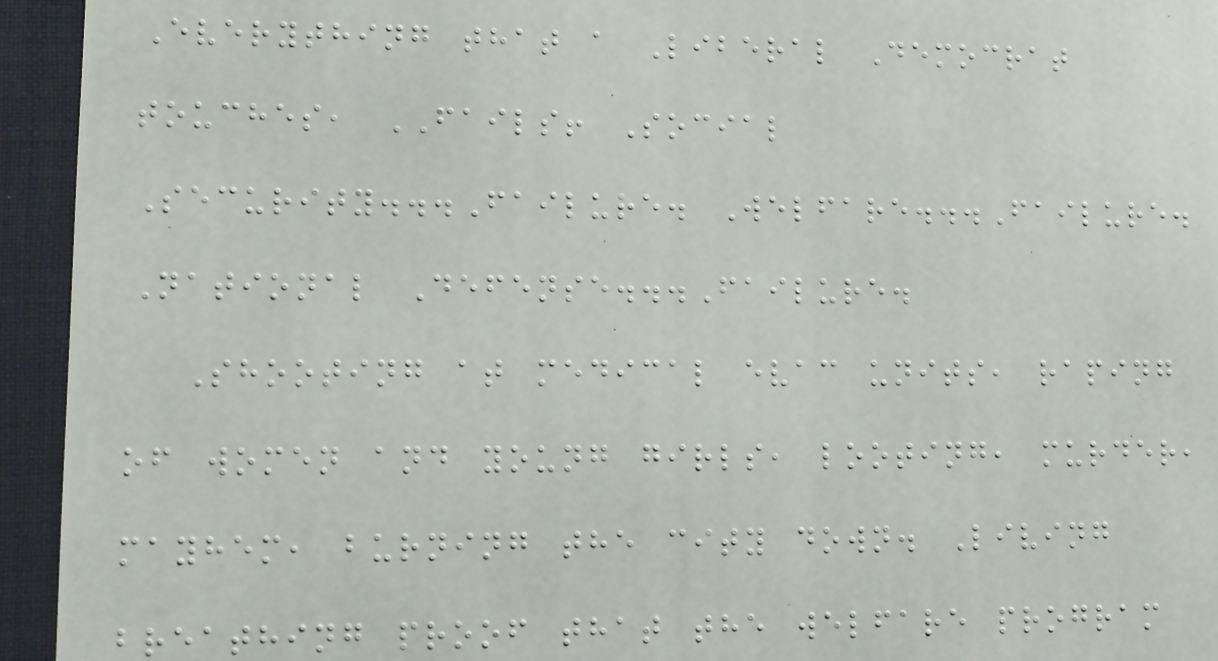Everything that a Liberal Democrat
touches, FAILS! Social
Security...Failure. Welfare...Failure.
National Defense...Failure.
Shooting at medical evac units, raping
of women and young girls, looting, murder,
mayhem, burning the city down. Living
breathing proof that the welfare program
